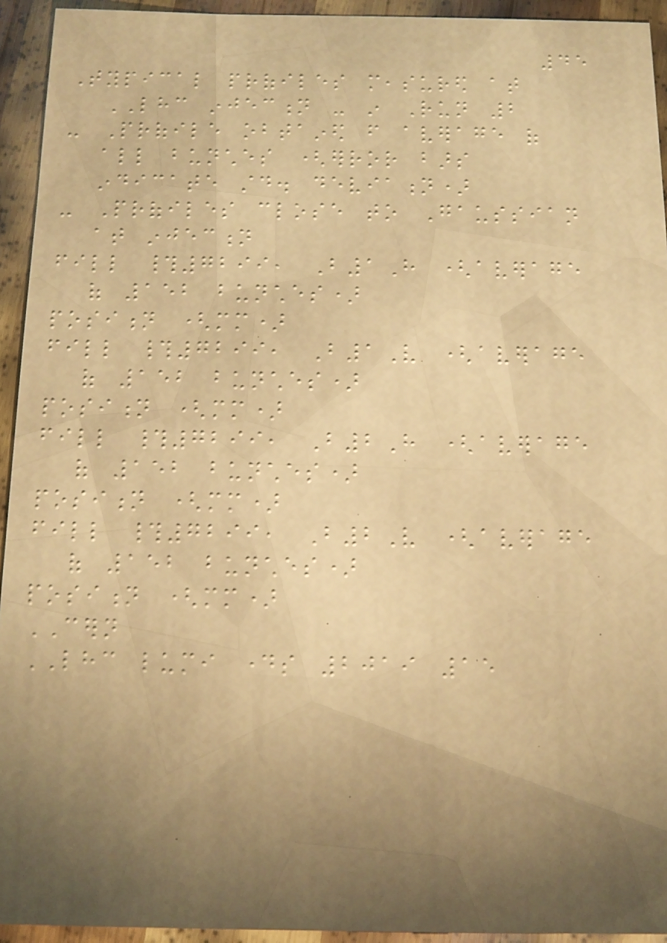45
Typical profiles measured at
LHC injection - in Run 2
- Profile obtained from average of
all bunches (error bars
indicate std. deviation)
- Profiles close to Gaussian
at injection
fill #7299, B1H (average
of 152 bunches)
position (mm)
fill #7299, B1V (average
of 152 bunches)
position (mm)
fill #7299, B2H (average
of 152 bunches)
position (mm)
fill #7299, B2V (average
of 152 bunches)
position (mm)
CERN
LHC lumi days 2019 15
